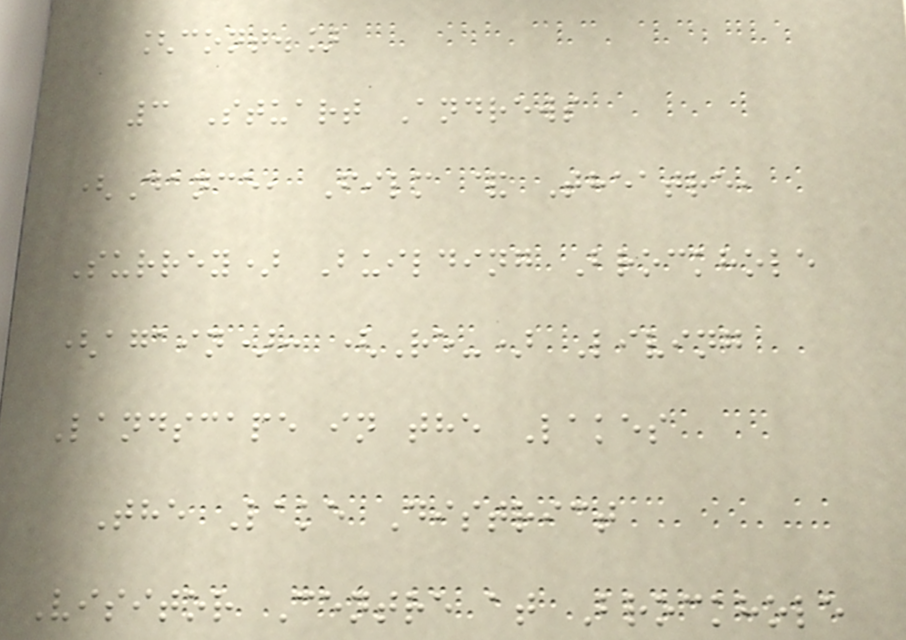[cont.]
3 Stuart Andrews
(Dance, Film & Theatre,
Surrey) Building Brockhole
(again): (Re-) Living
Landscape in the Lakes
The Lake District
Visitor Centre at Brockhole
